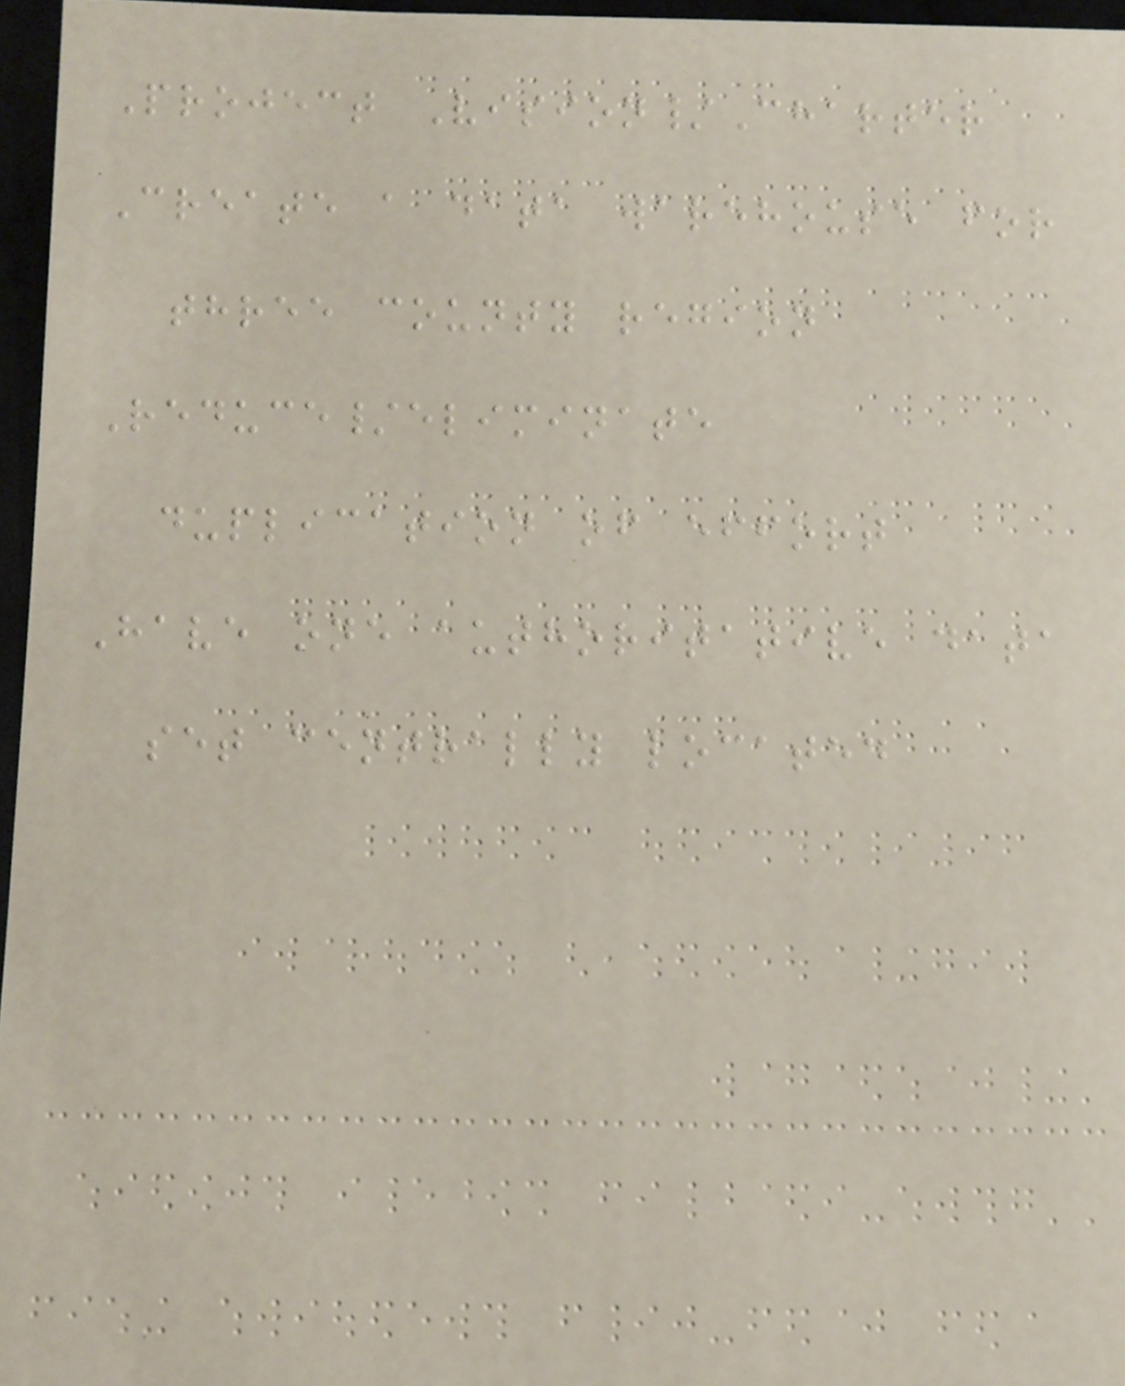Project Vision/Charter
Create a data warehouse for
three county region
Reduce/eliminate
duplication of effort
Have one authoritative data
set centrally located
